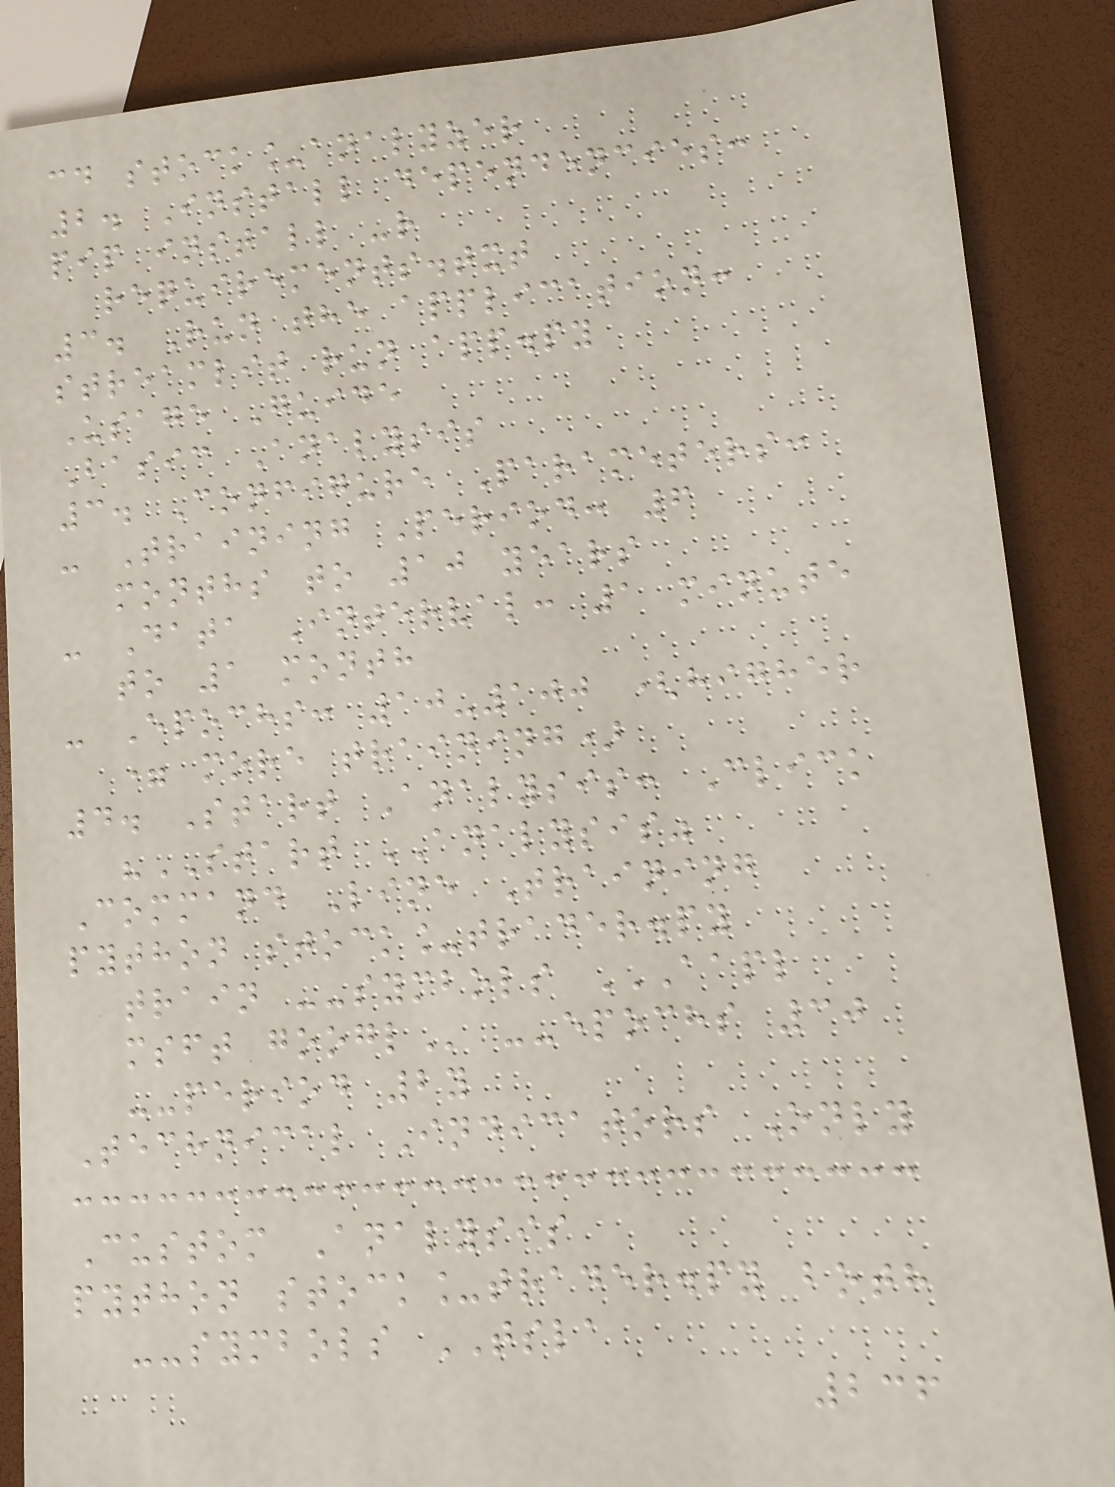cd stock_analyzer
2. Install dependencies:
pip install -r
requirements.txt
3. Run the application:
streamlit run app.py
Usage Guide
Basic Analysis
3. Configure Parameters:
- Training Period: 6
months to 10 years
- Data Interval: 1 minute
to 1 month
- Epochs: 10-100 (higher
= more training)
4. Start Analysis: Click
"START ANALYSIS"
Command Line Training
python stock_trader.py
train --symbols AAPL
MSFT GOOGL --epochs 30
--period 2y
Technical Indicators Only
Custom Analysis
python stock_trader.py both
--symbols TSLA
236
